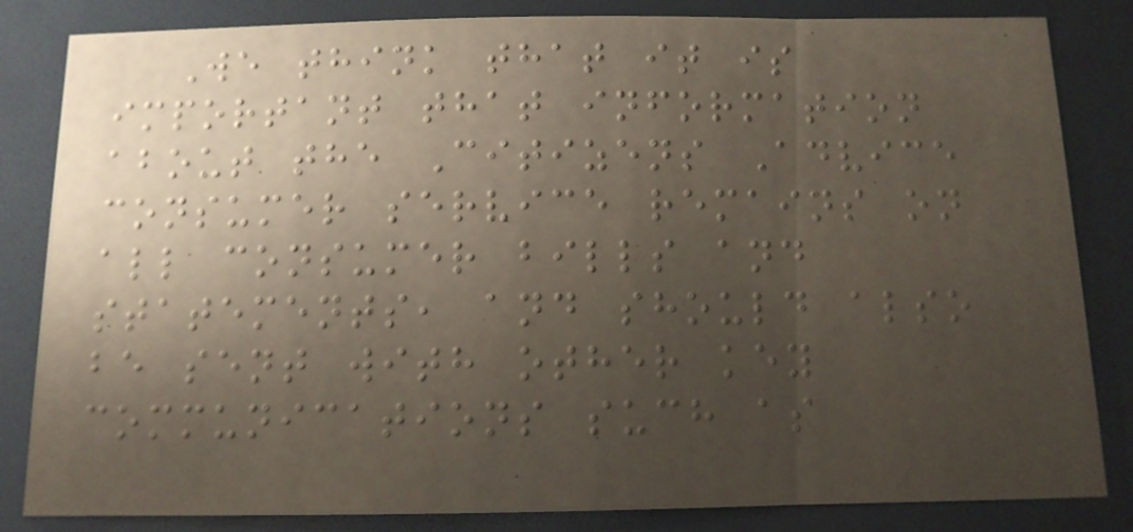We think that it is
important that information
about the Citizens Advice
consumer service remains on
all consumer bills and
statements, and should also
be sent with other key
communications such as
